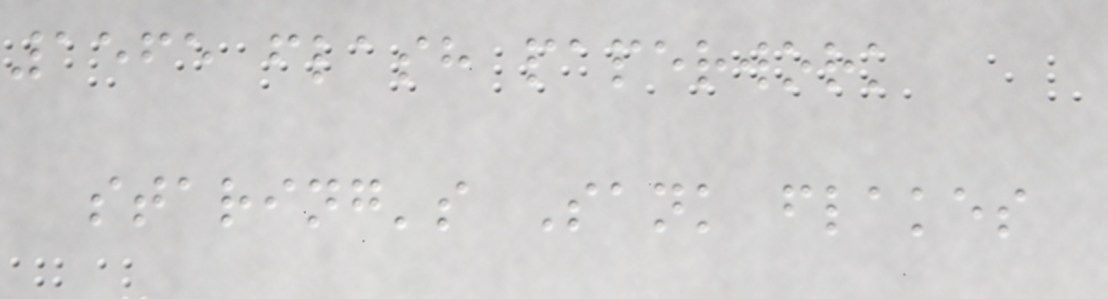1565 flash paperwork
staring's Sank flakes
